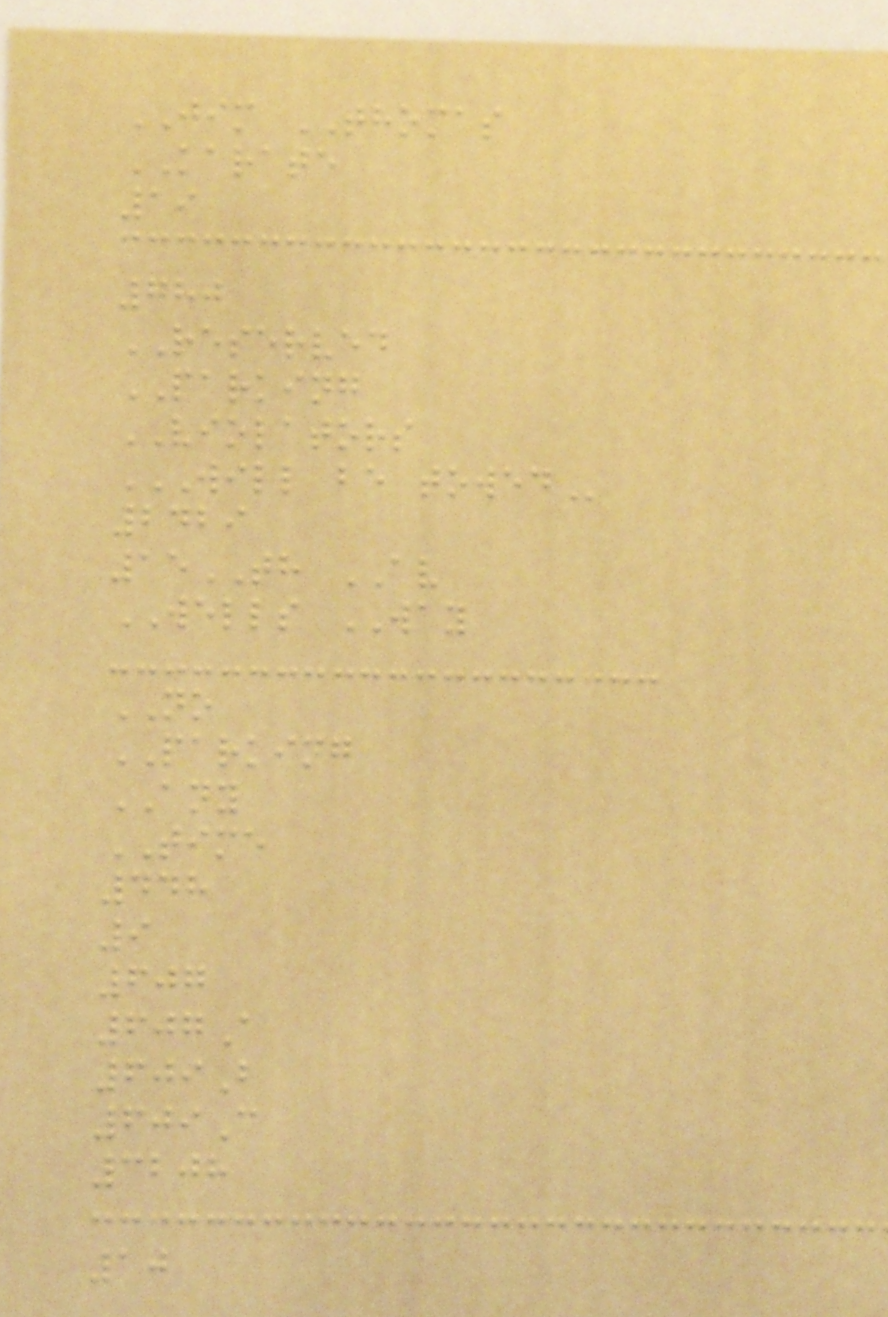JIM THOMAS
KARATE
19
780
RESERVED
PARKING
VIOLATORS
WILL BE TOWED
2429
15TH AV
WELLS WAY
NO
PARKING
ANY
TIME
448
9
607
607A
609B
609C
3208
10
